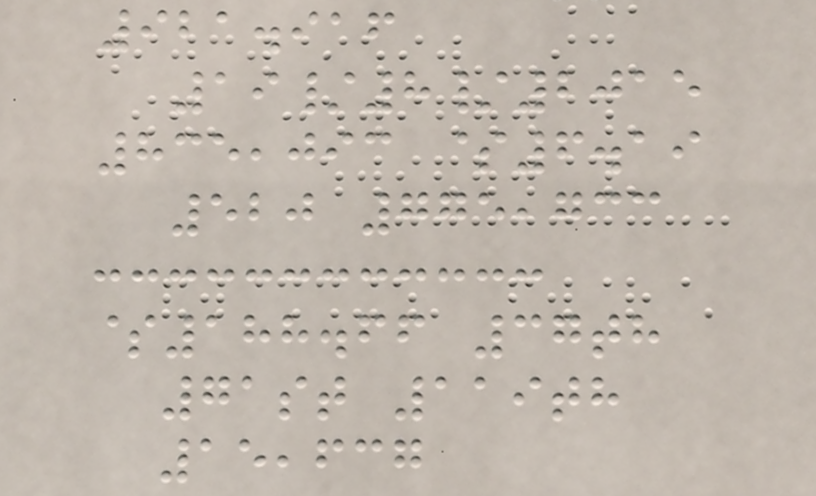921.916
19/8/2015
835,093 $6.19
520 775,733
$188.66 37th
71st 119th
15,637
